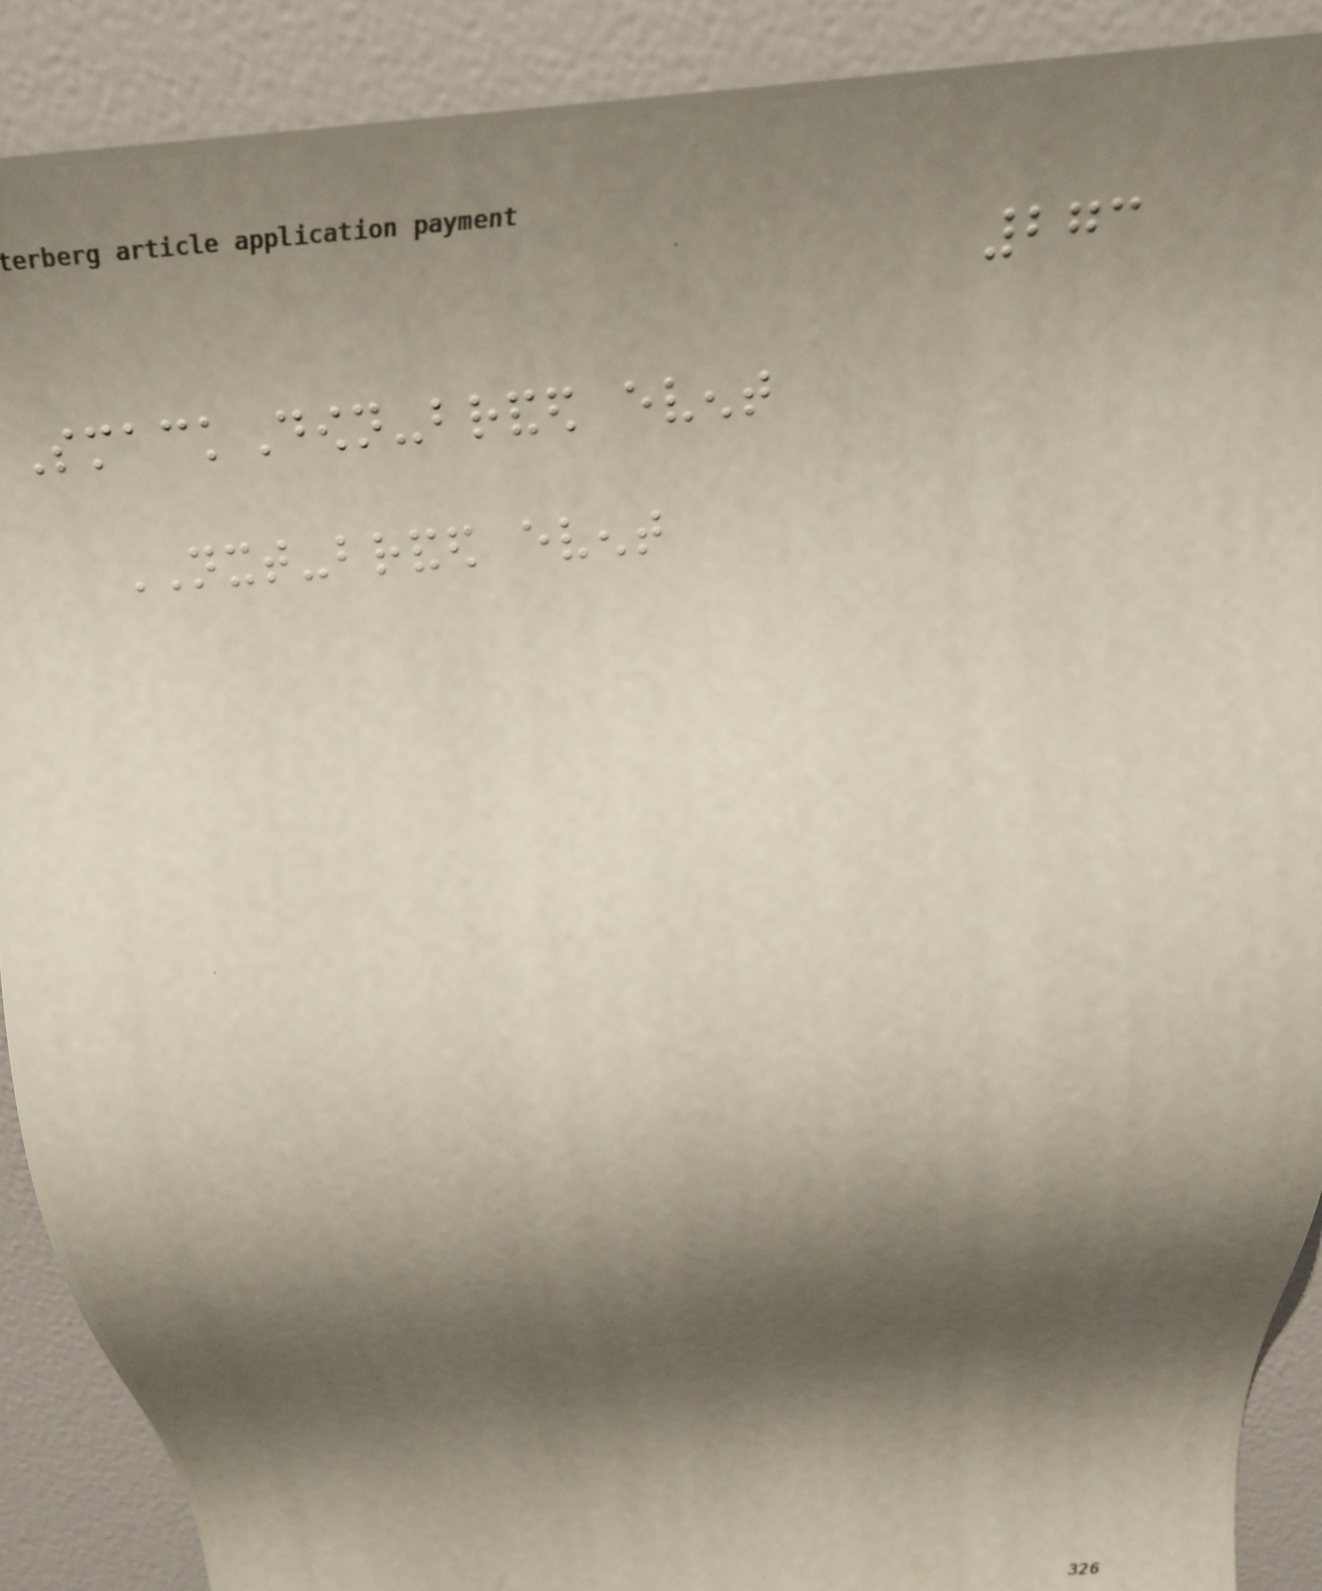273
SmackDown-branded event
NXT-branded event
